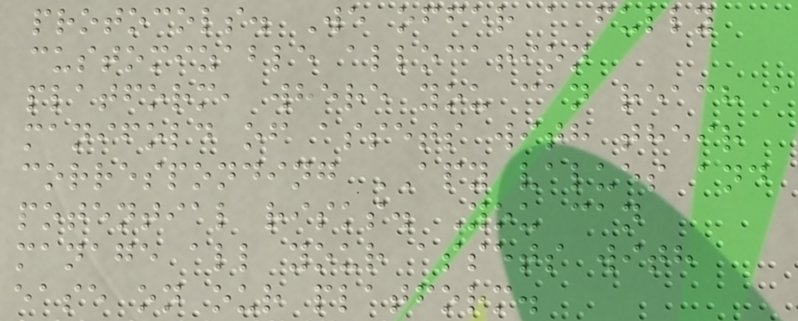protocols. We offer a fully
customizable allocation
platform, where you can reach a
manifold of assets with their
corresponding APY values and
potential risks. You can
manage all your assets with
ease on our platform.
